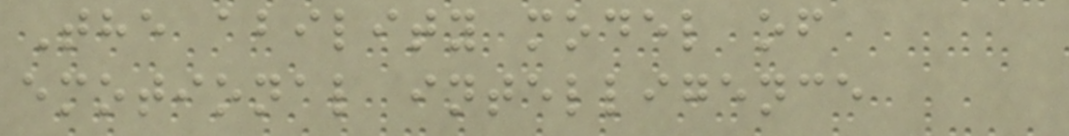The ability model of
emotional intelligence
